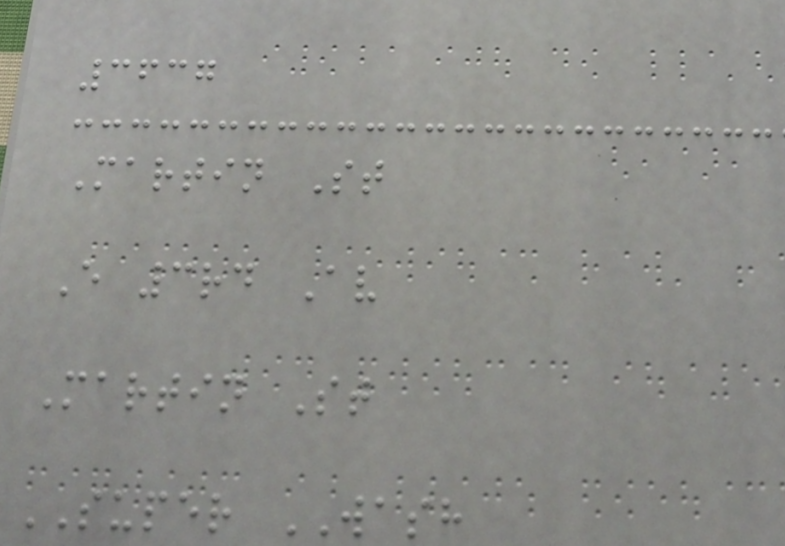3637
Martin St
E 3rd Av
Martin St
SUPER WASH
